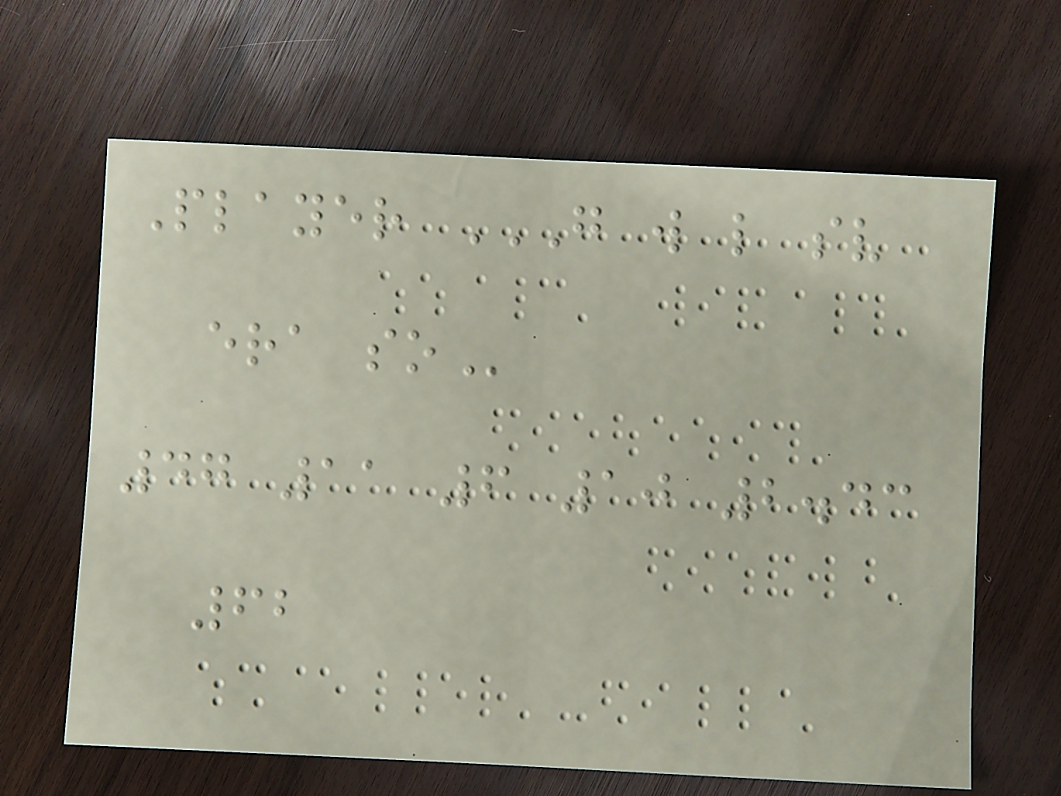Player G W L SV
ERA SO
47 11 6 10 2.43
62
